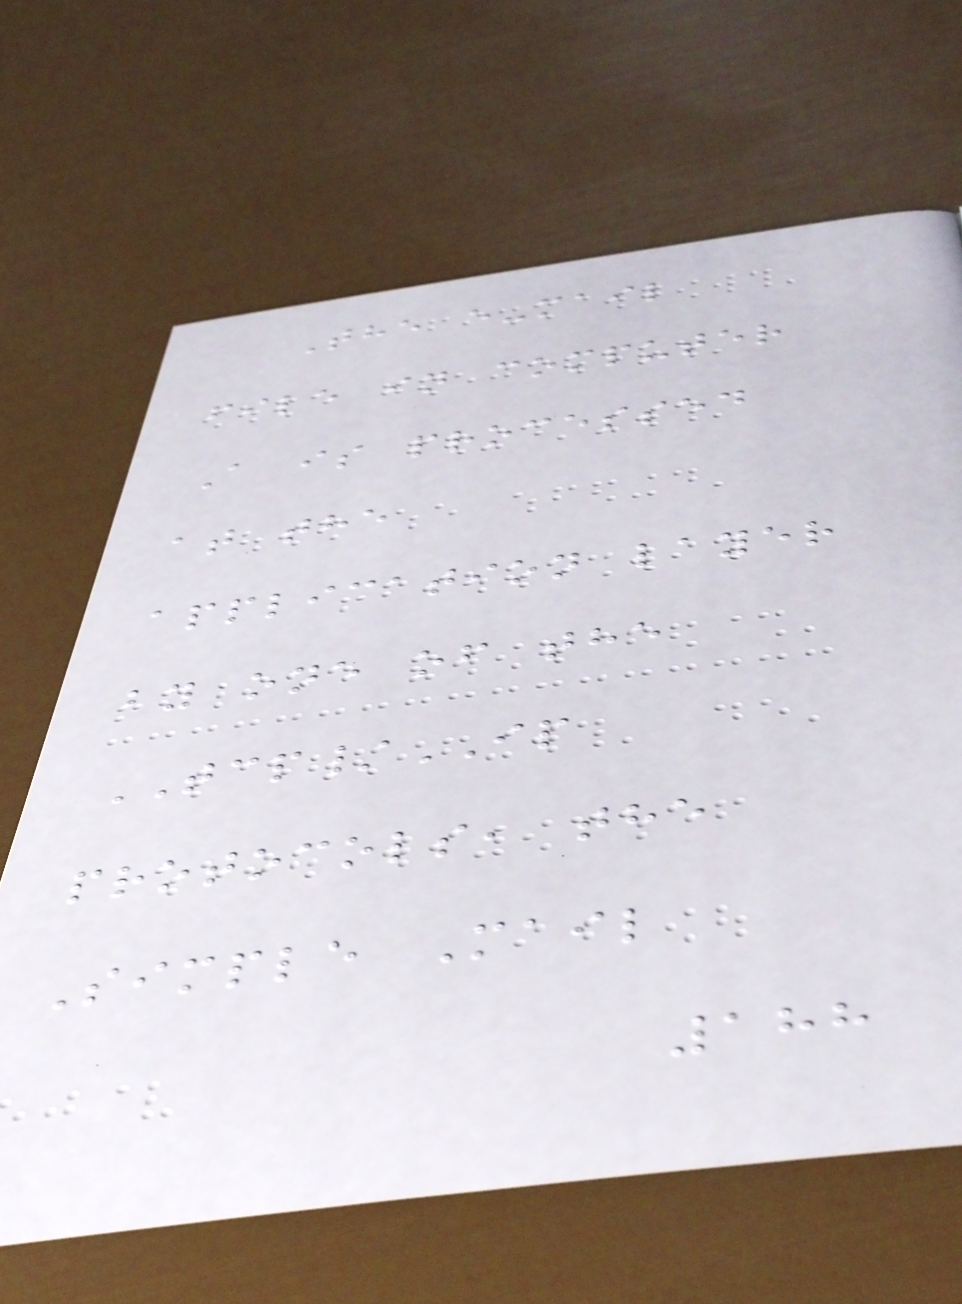The e-mail
file in computer
A is processed
at the
application layer
by one of the
TCP/IP
protocols, the
Simple Mail
188
